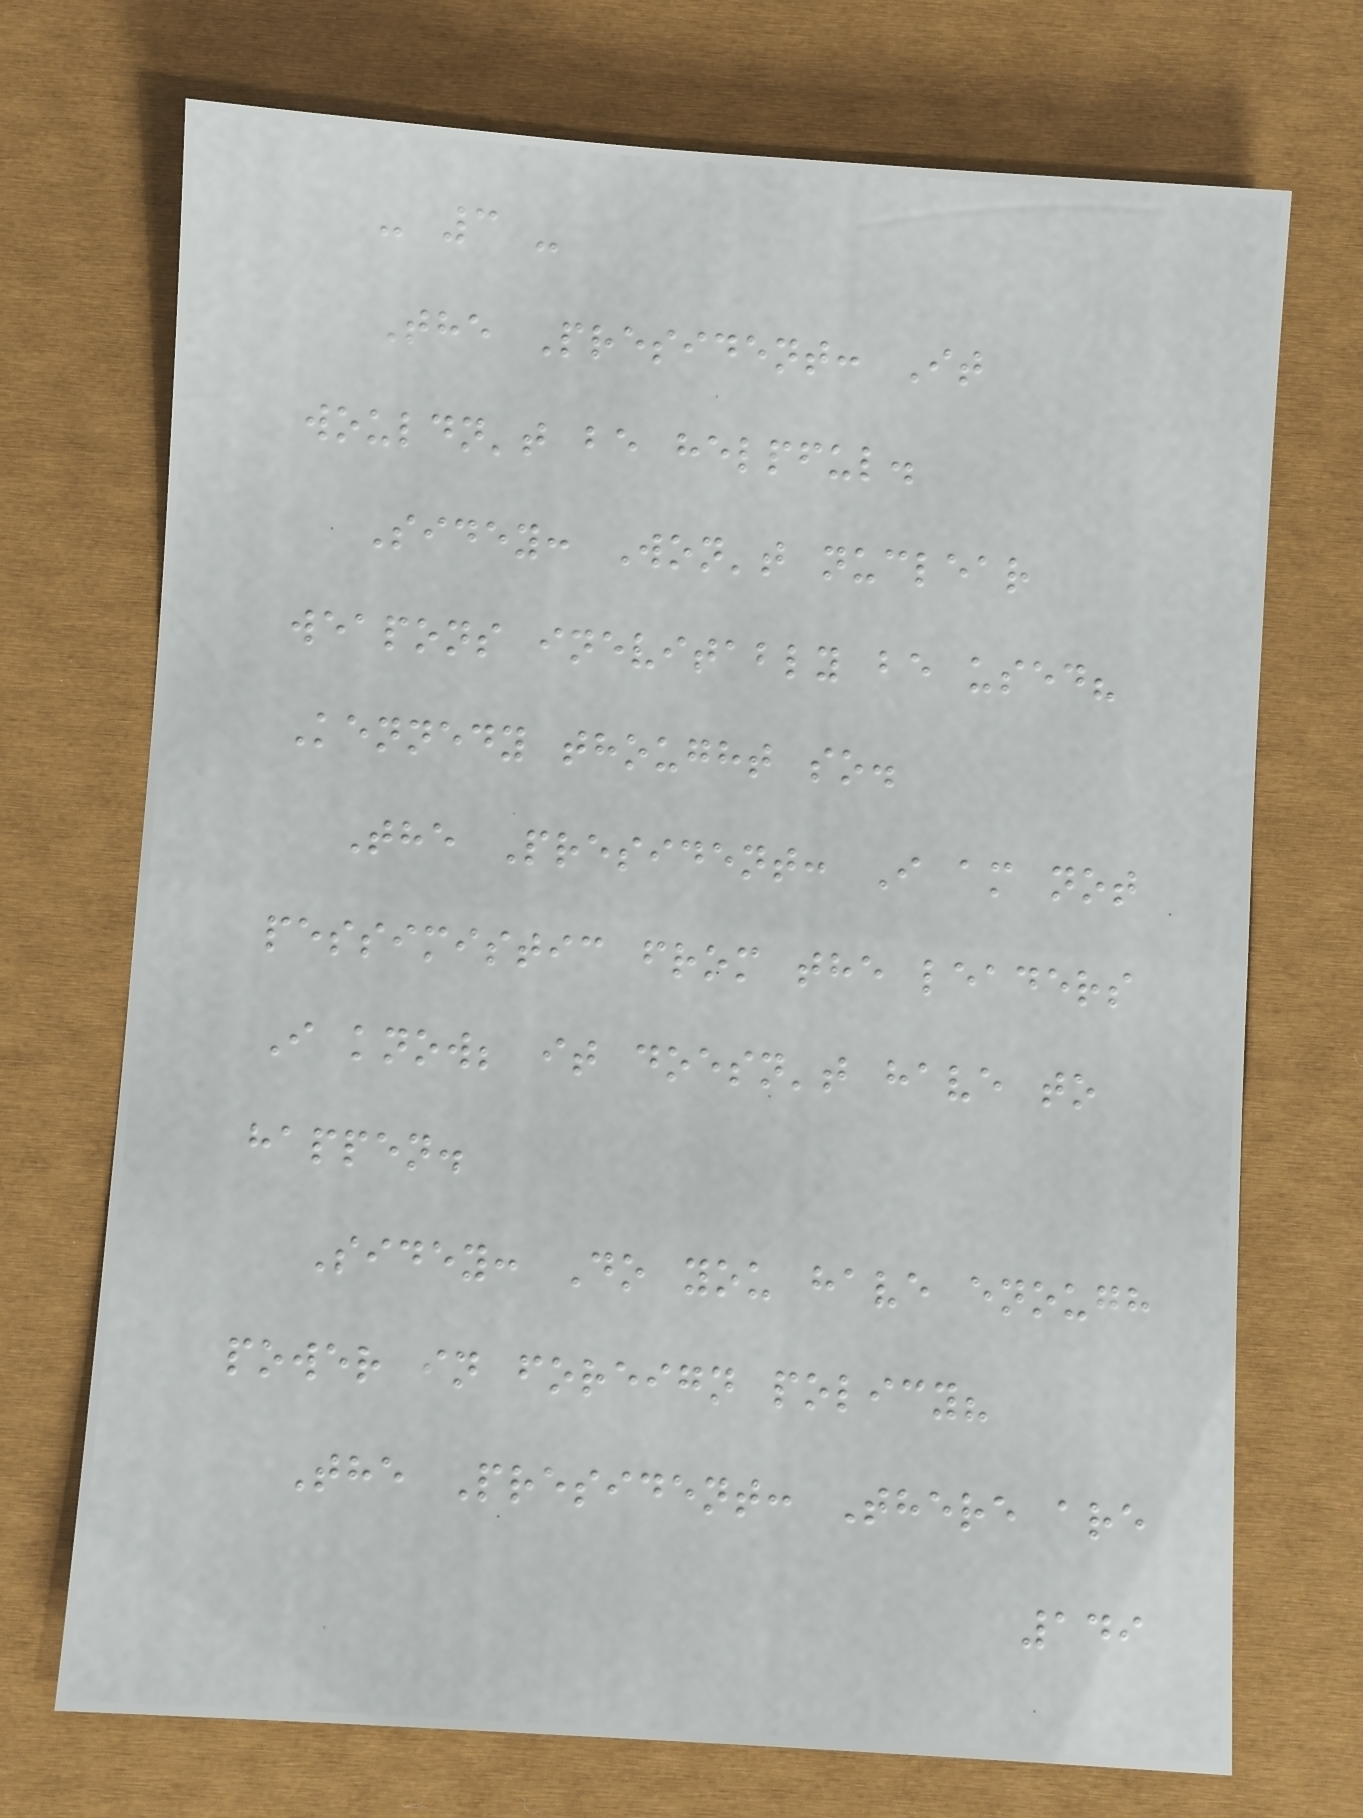- 3 -
The President: It
wouldn't be helpful.
Sidey: Won't nuclear
weapons inevitably be used?
Kennedy thought so.
The President: I am not
pessimistic from the leaders
I know; it doesn't have to
happen.
Sidey: Do you have enough
power in foreign policy?
The President: There are
149
